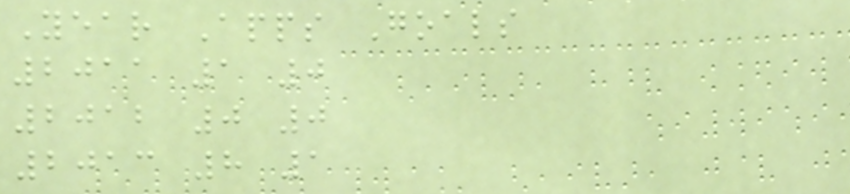Year Apps Goals
2011 1 0
2012 0 0
2013 8 1
